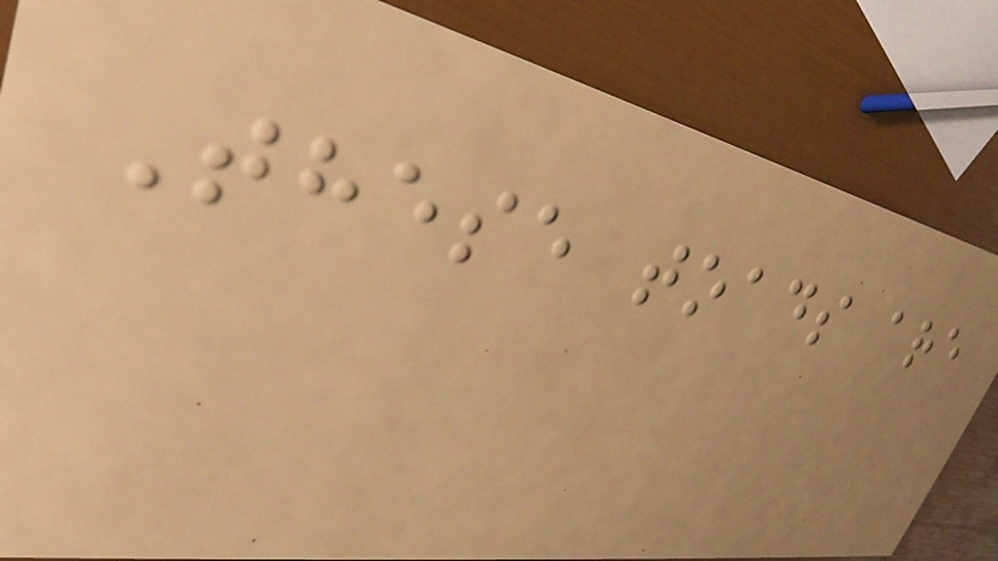These toads are
